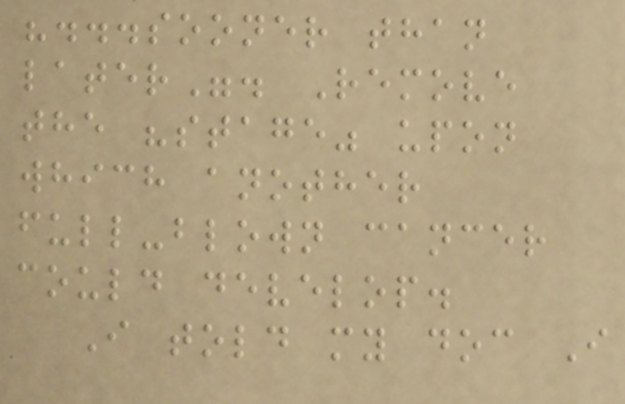"...sooner than
later". Remove
the "stage" upon
which another
full-blown cancer
could develop.
I told my doc I
